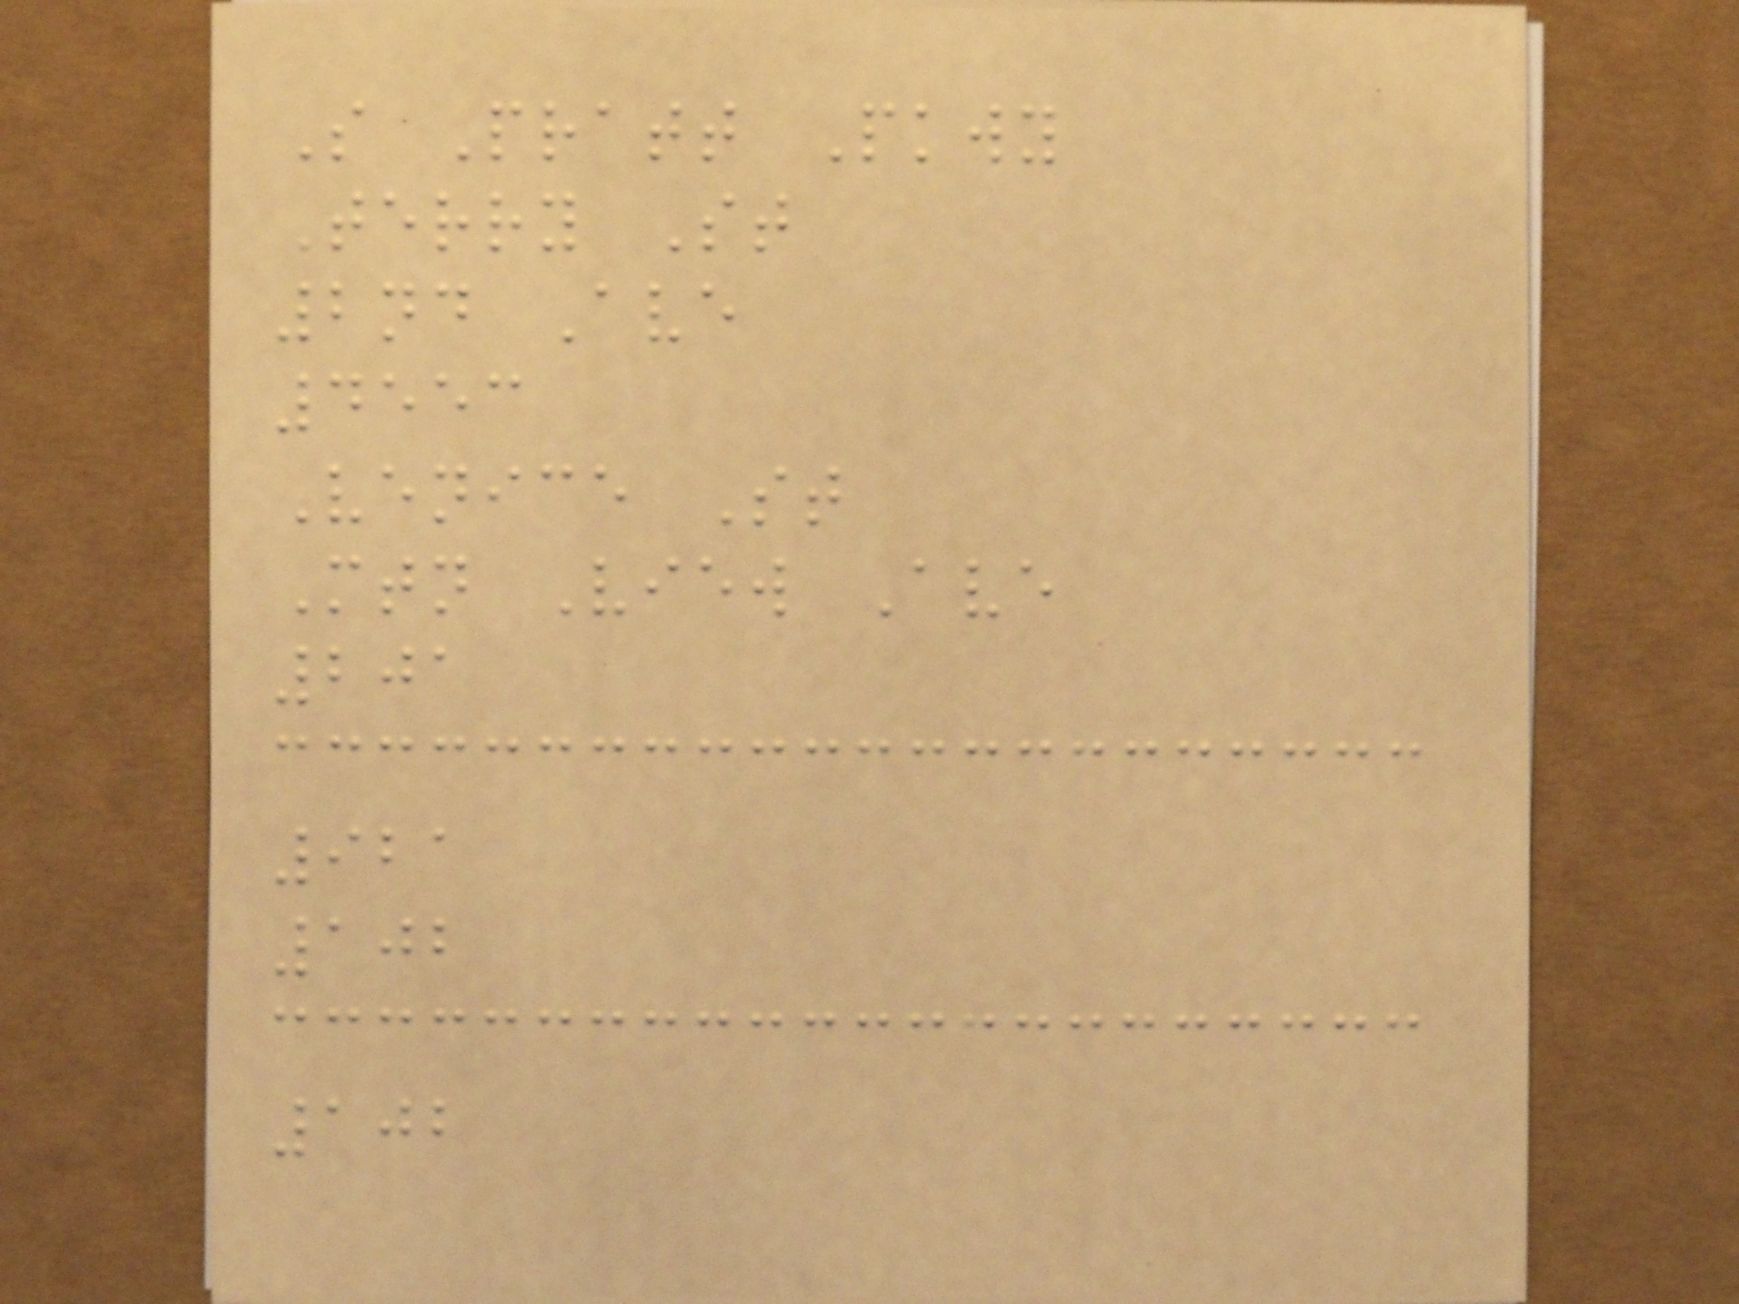S Pratt Pkwy
Terry St
2nd Ave
4553
Venice St
Mtn View Ave
201
921
102
102
